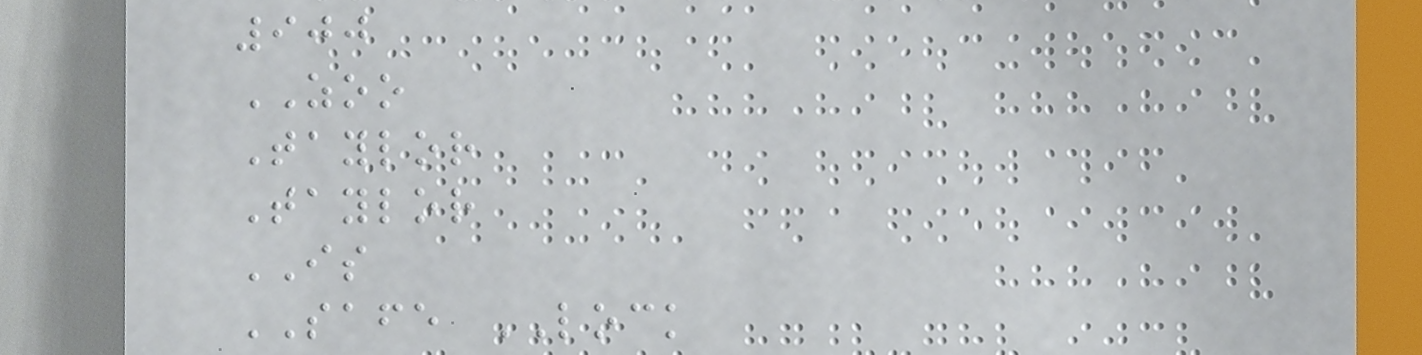900
ZOO
Taylor
Taylor
IS
SAFE LOCK
